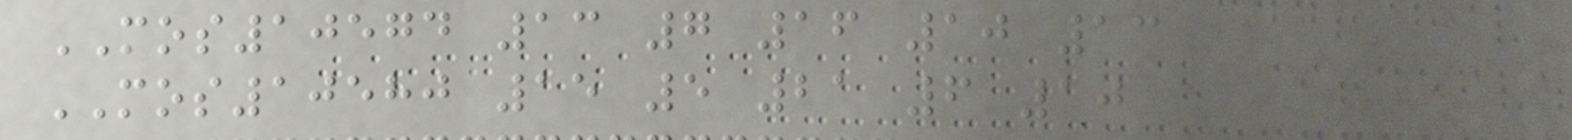MOS10574 13 7 16 10 13
MOS10580 15 5 21 6 10
